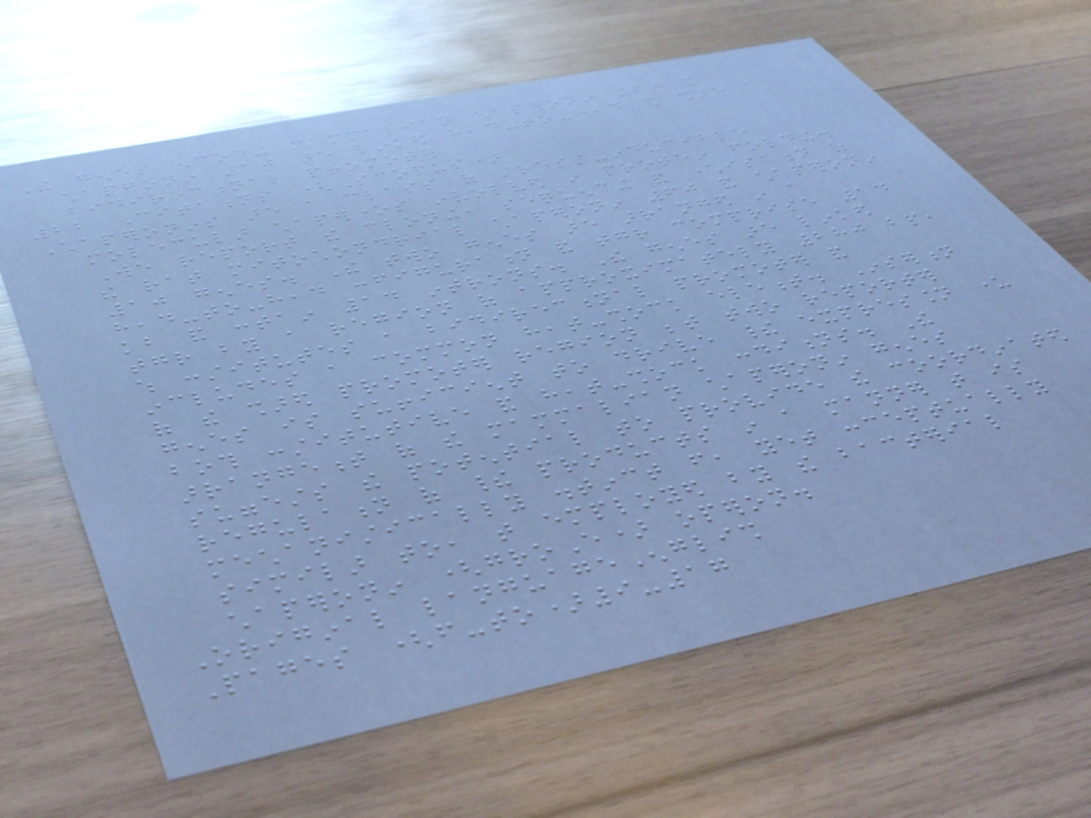The genes encoding mammalian chaperonin 60 and
chaperonin 10 are linked head-to-head and share a
bidirectional promoter
22 Citations (Scopus)
Chaperonins are a class of stress-inducible
molecular chaperones involved in protein folding.
We report the cloning, sequencing and characterisation of
the rat mitochondrial chaperonin 60 and chaperonin
10 genes. The two genes are arranged in a
head-to-head configuration and together comprise 14
kb and contain 14 introns. The genes are linked
together by a region of approximately 280 bp,
which constitutes a bidirectional promoter and
includes a common heat-shock element. Insertion
of the shared promoter region between two reporter
genes is sufficient to drive their expression under
both constitutive and heat-shock conditions. The
arrangement of the mammalian chaperonin genes
suggests the potential to provide the coordinated
regulation of their products in a manner that is
mechanistically distinct from, yet conceptually
similar to, that employed by the bacterial
chaperonin (groE) operon.
Original languageEnglish
Pages (from-to)9-17
